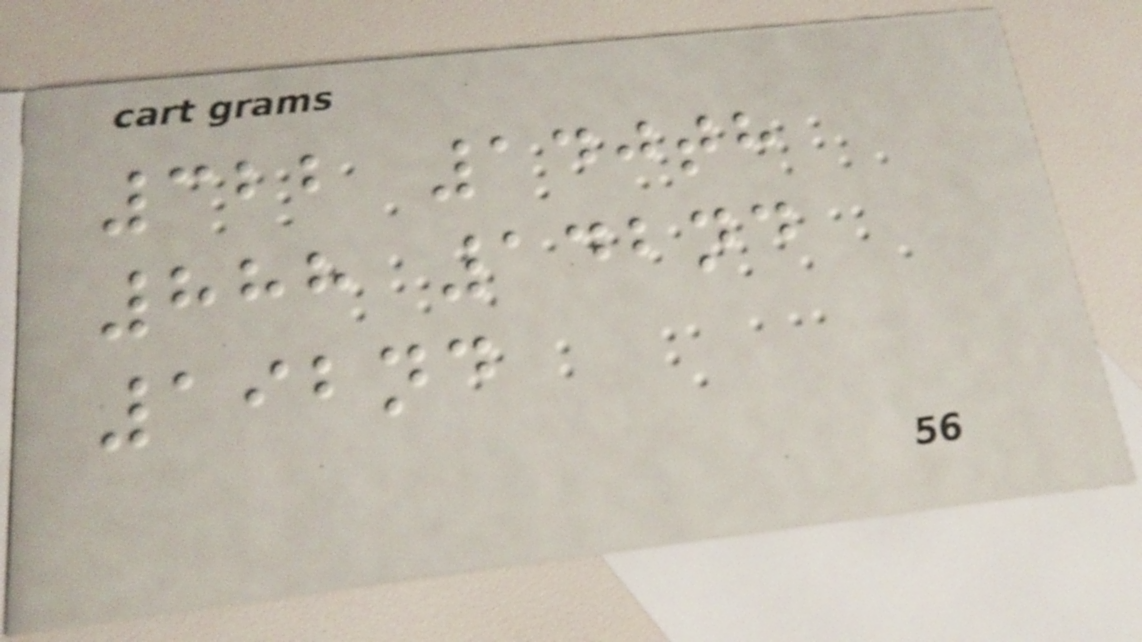322 140th
888 142nd
192nd
